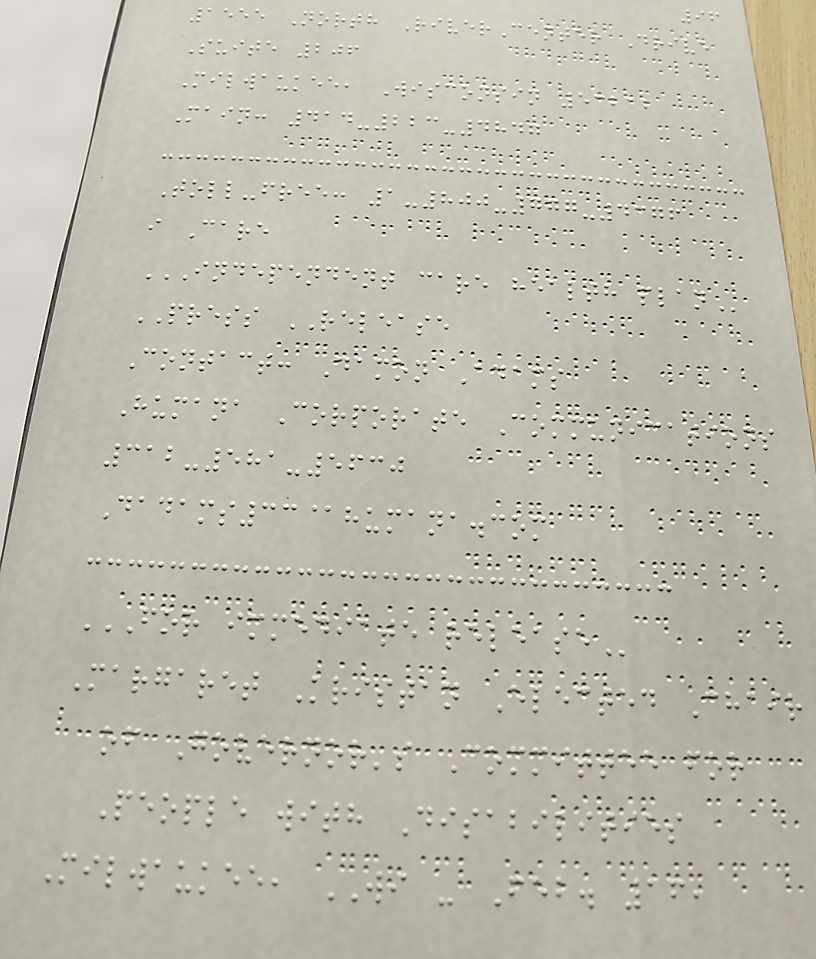96
1555 North RiverCenter Drive
Suite 206
Milwaukee, Wisconsin 53212
Main: 414-223-4847
Toll-free: 1-800-777-4376
i Care
INDEPENDENT CARE HEALTH PLAN
PRESS RELEASE
Contact: Damon Adams
Humana Corporate Communications
312-581-5630
Dadams33@humana.com
FOR IMMEDIATE RELEASE
Margaret Kristan Elected Chair
of Governor's Committee for
People with Disabilities
Milwaukee, WI - Feb. 16,
